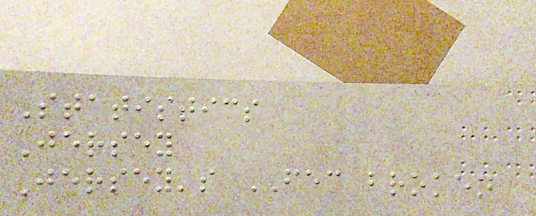Statistics
Jersey
Jersey's FEC broken
